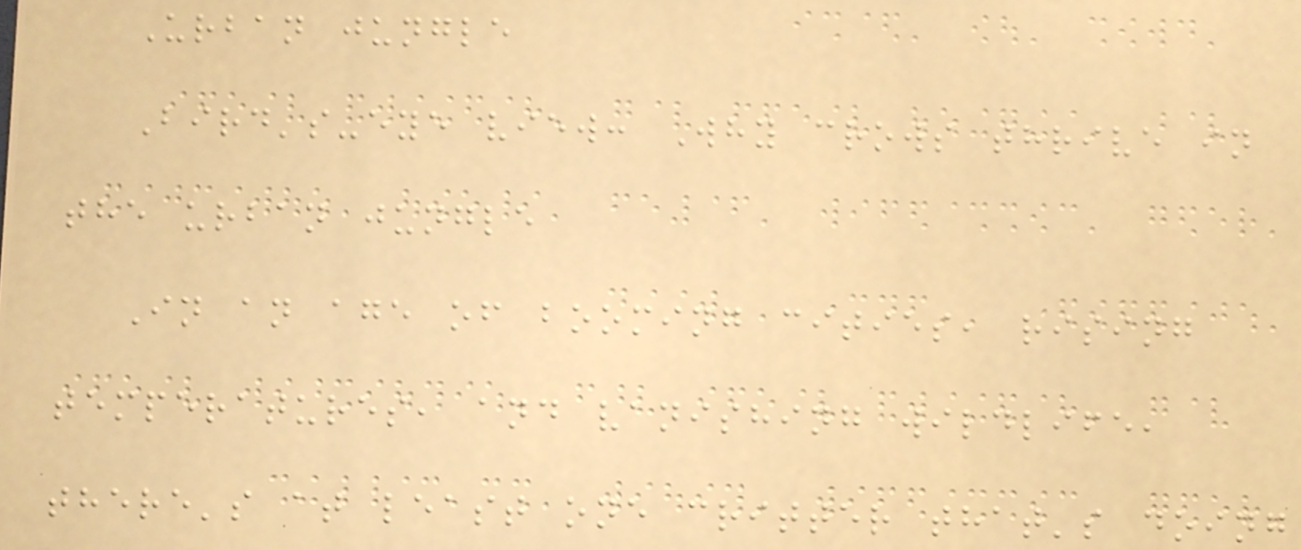Urban jungle
Bird's-eye view: Why crows thrive in
the urban jungle
In an age of booming cities, rising
temperatures, and vanishing wildlife,
there's at least one critter that's doing
